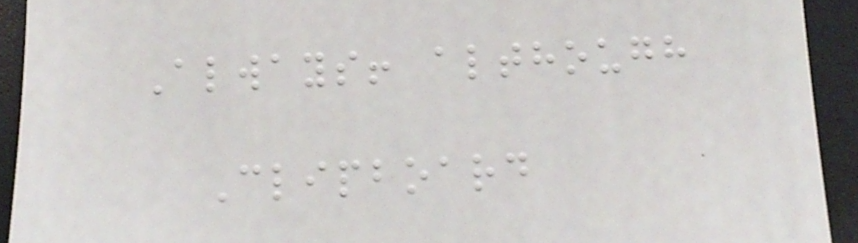Always! although
Clipboard
